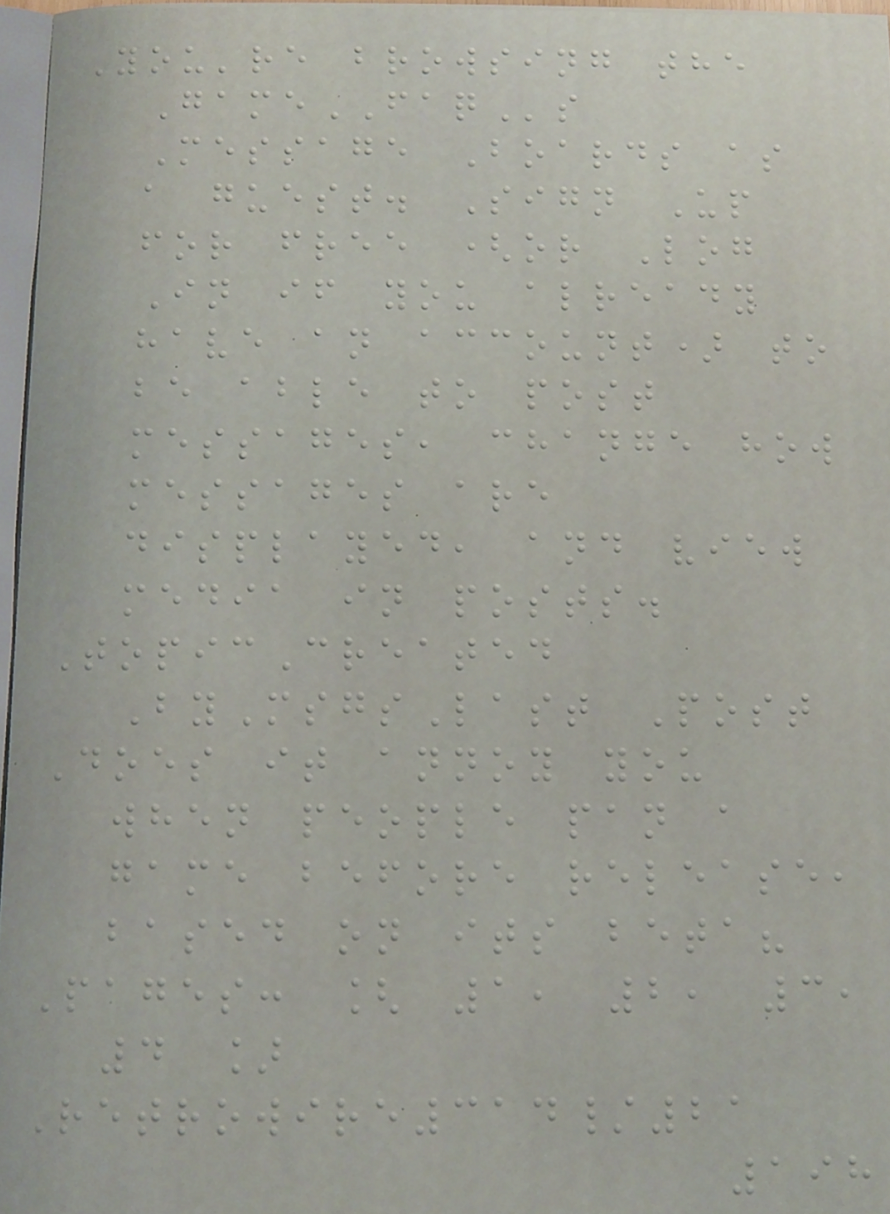You're browsing the
GameFAQs
Message Boards as
a guest. Sign Up
for free (or Log
In if you already
have an account) to
be able to post
messages, change how
messages are
displayed, and view
media in posts.
TopicCreated
ByMsgsLast Post
Does it annoy you
when people pan a
game before release,
based on its beta?
Pages: [ 1, 2, 3,
4 ]
Retrowire314/21
198
